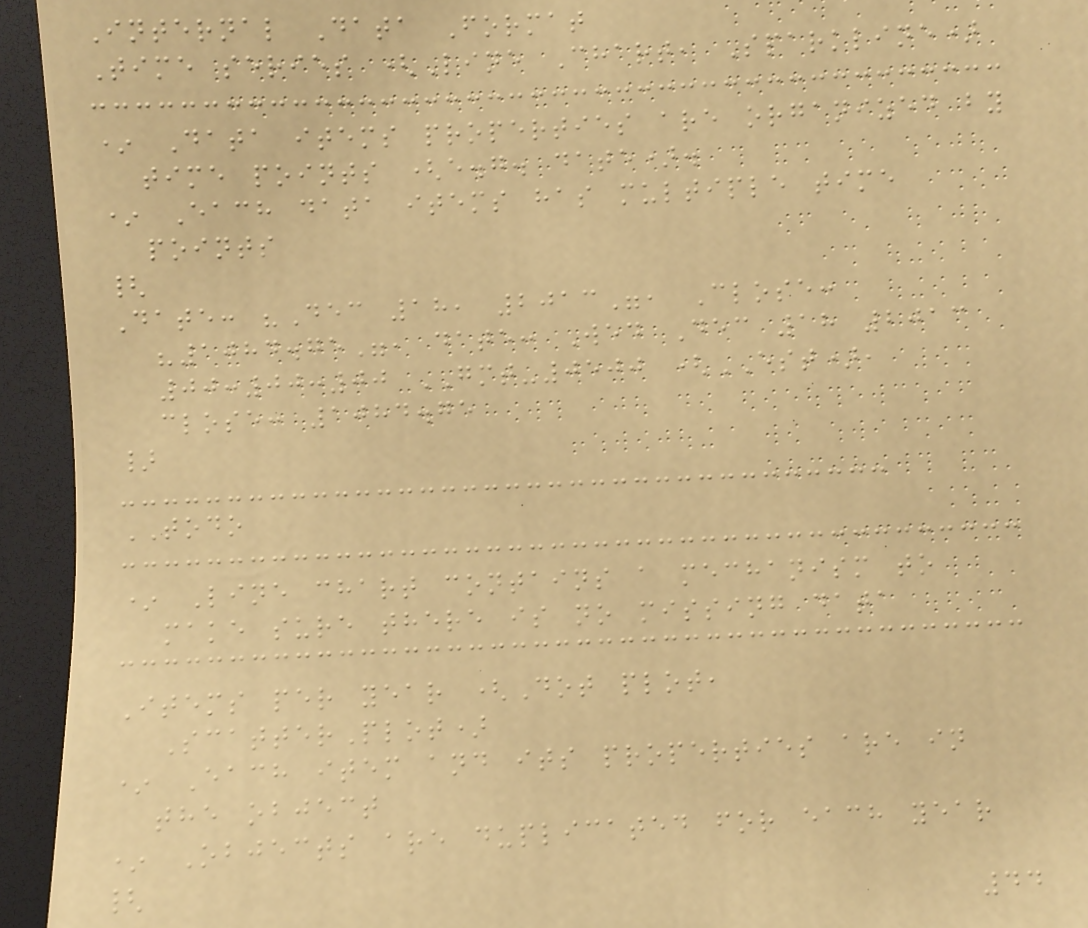Internal Data Format
Time series (Line Chart, Sparkline)
* Data items properties are organized by
time points (e.g. date).
* Each data items has multiple time
points
{
Date: "Dec 18, 2013", Close:
"1084.75", date: Wed Dec 18 2013
00:00:00 GMT-0500 (EST),
close: 1084.75
}
TODO
* Line chart contains a mechanism to
make sure there is no missing data
Items per year (Dot plot,
ScatterPlot)
* Each item and its properties are in
the object
* Objects are duplicated for each year
{
44
